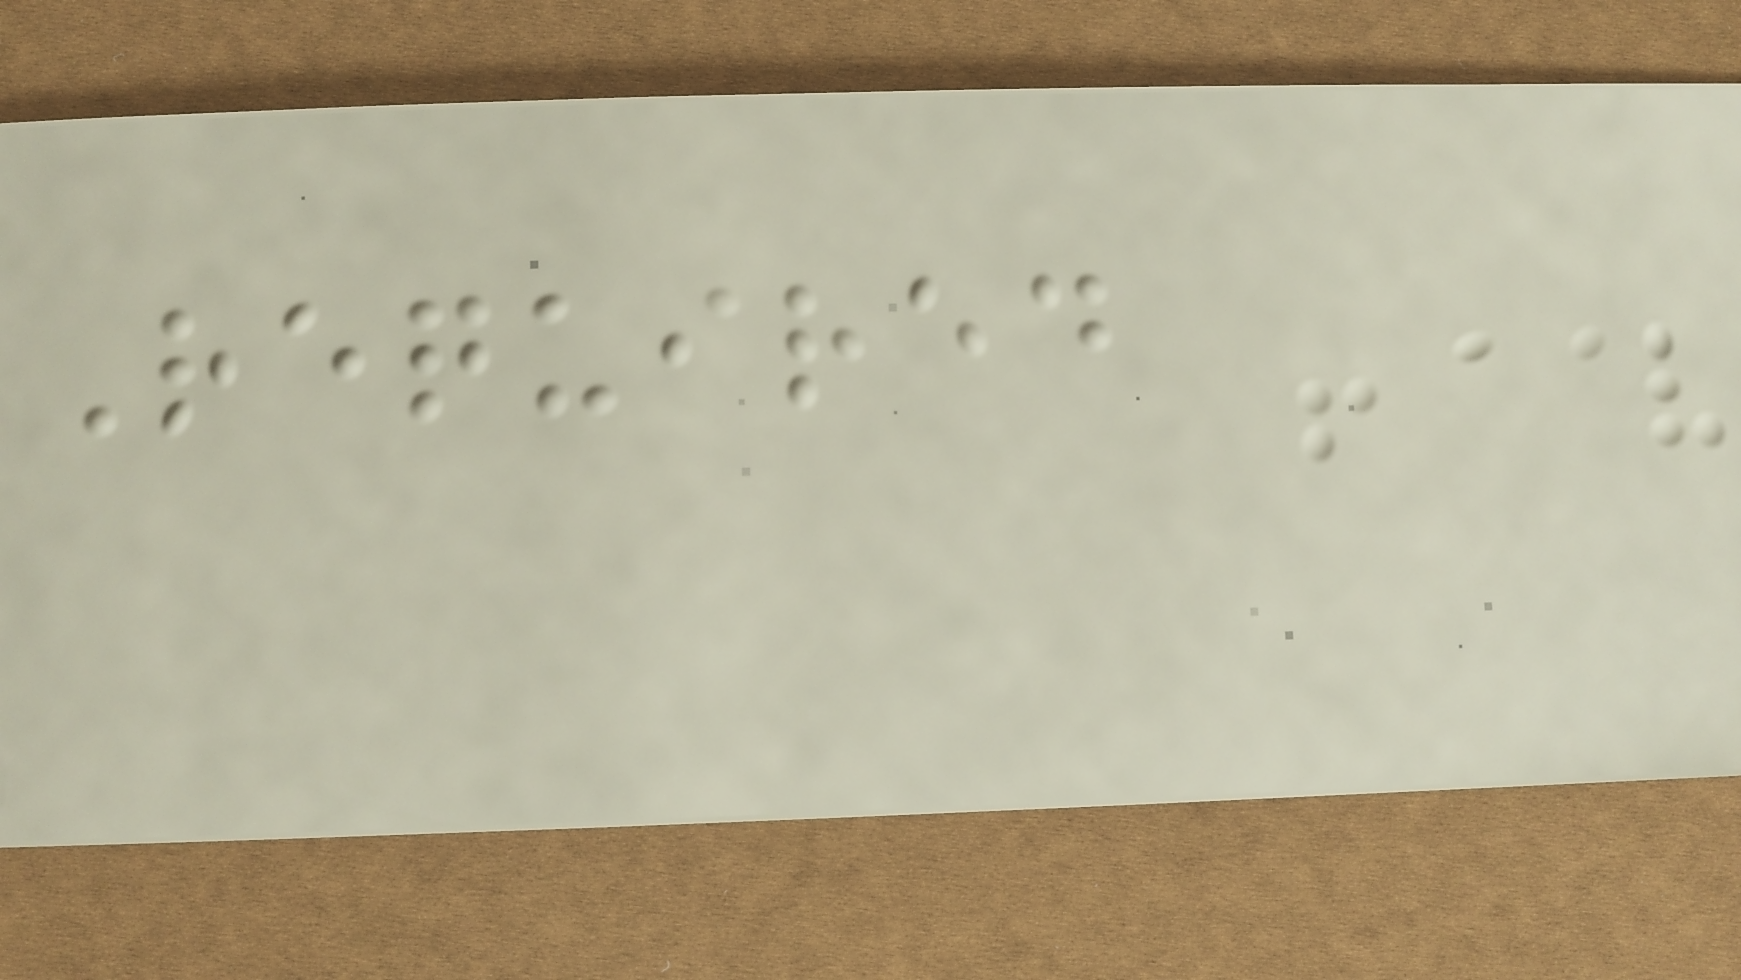Required
